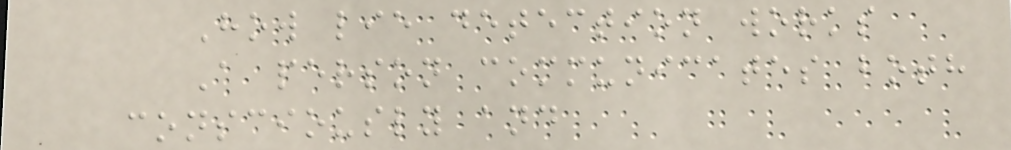How lie detection works
A person communicates both
consciously and
